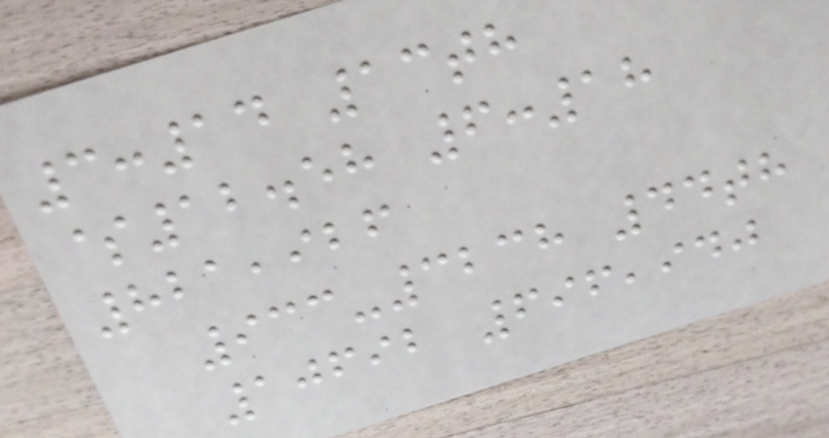3:14 13th
$12.58 6:18
821,926
933-3238 44th
10692 696,940
